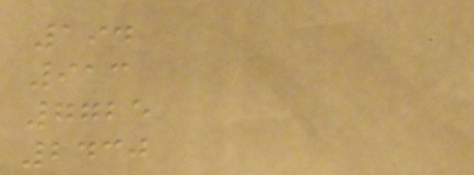194
913
7725
2430
